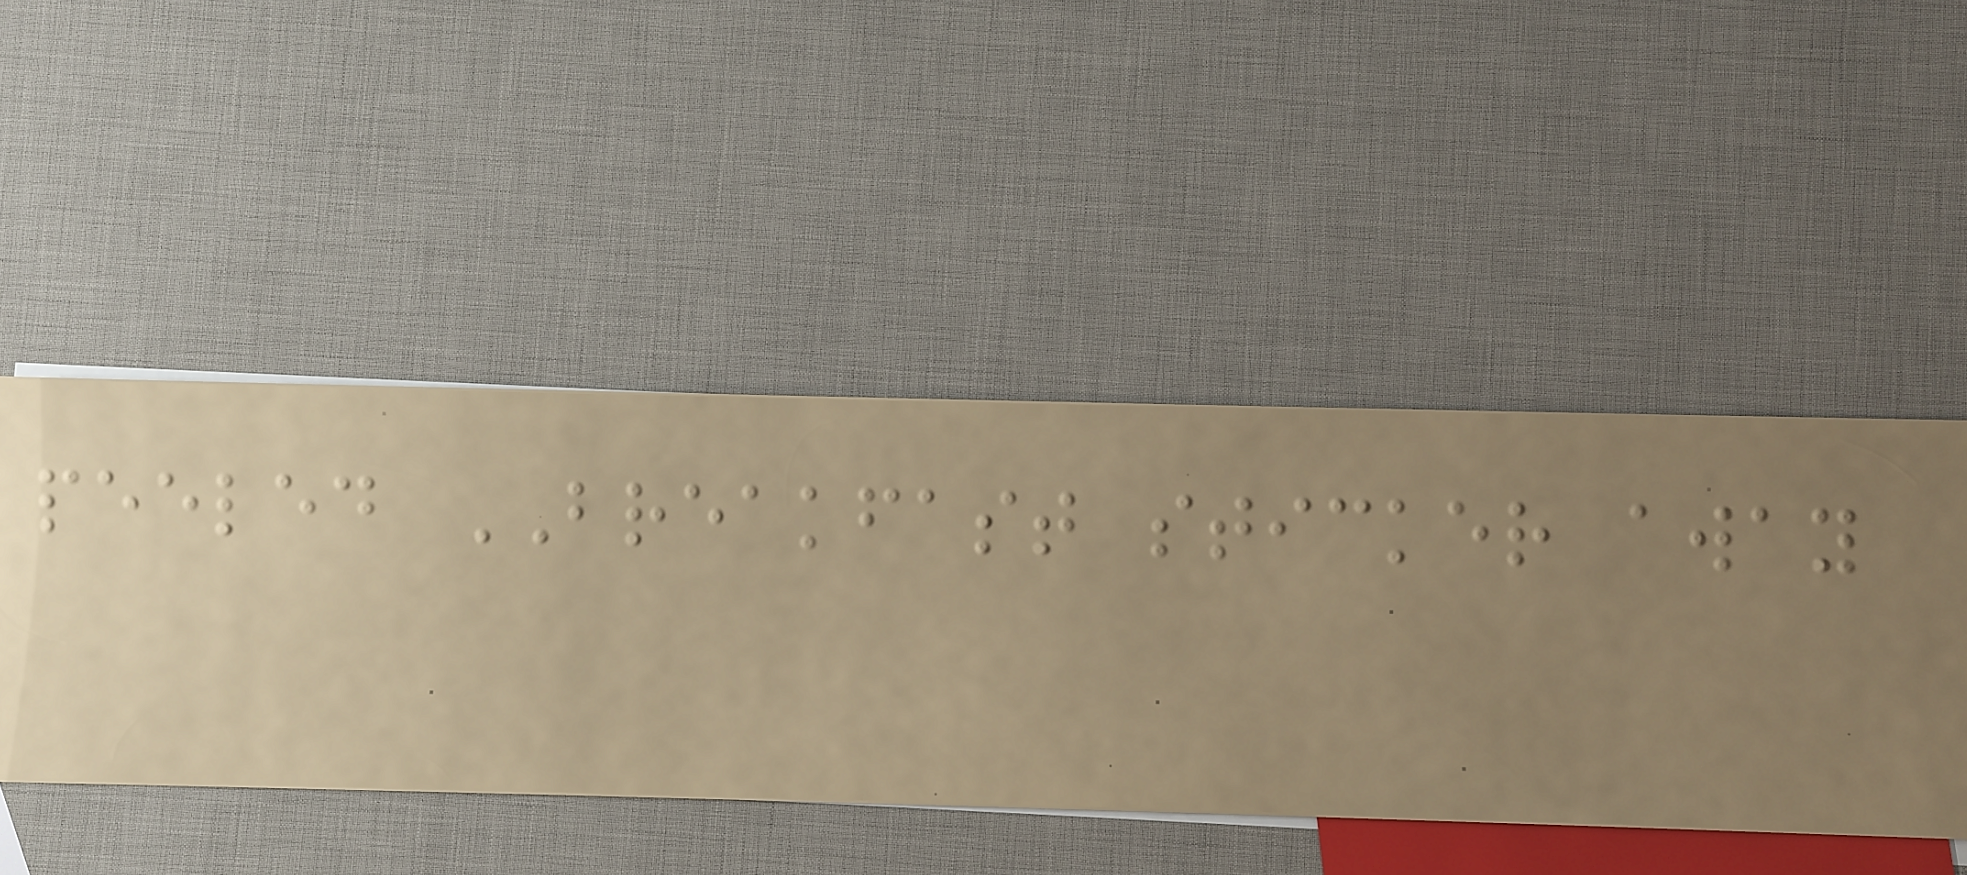peeled BREAKFAST sticker away
